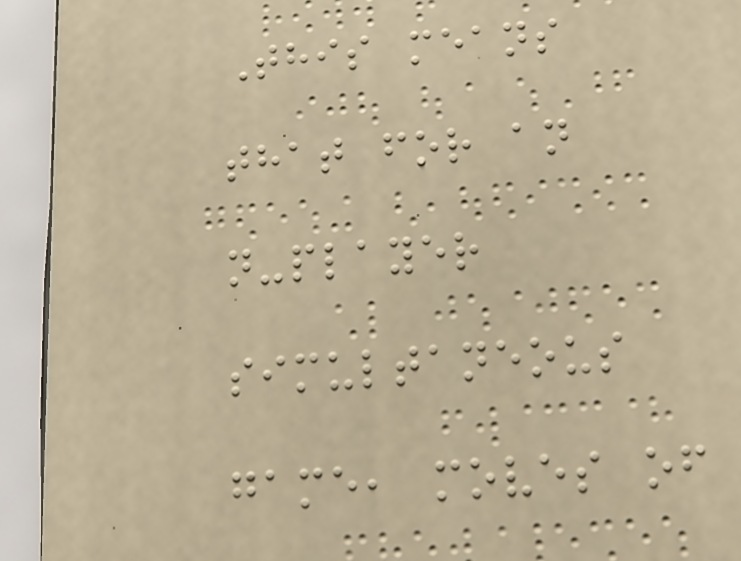This means
that for an
n-player
simultaneous
game, moves of
